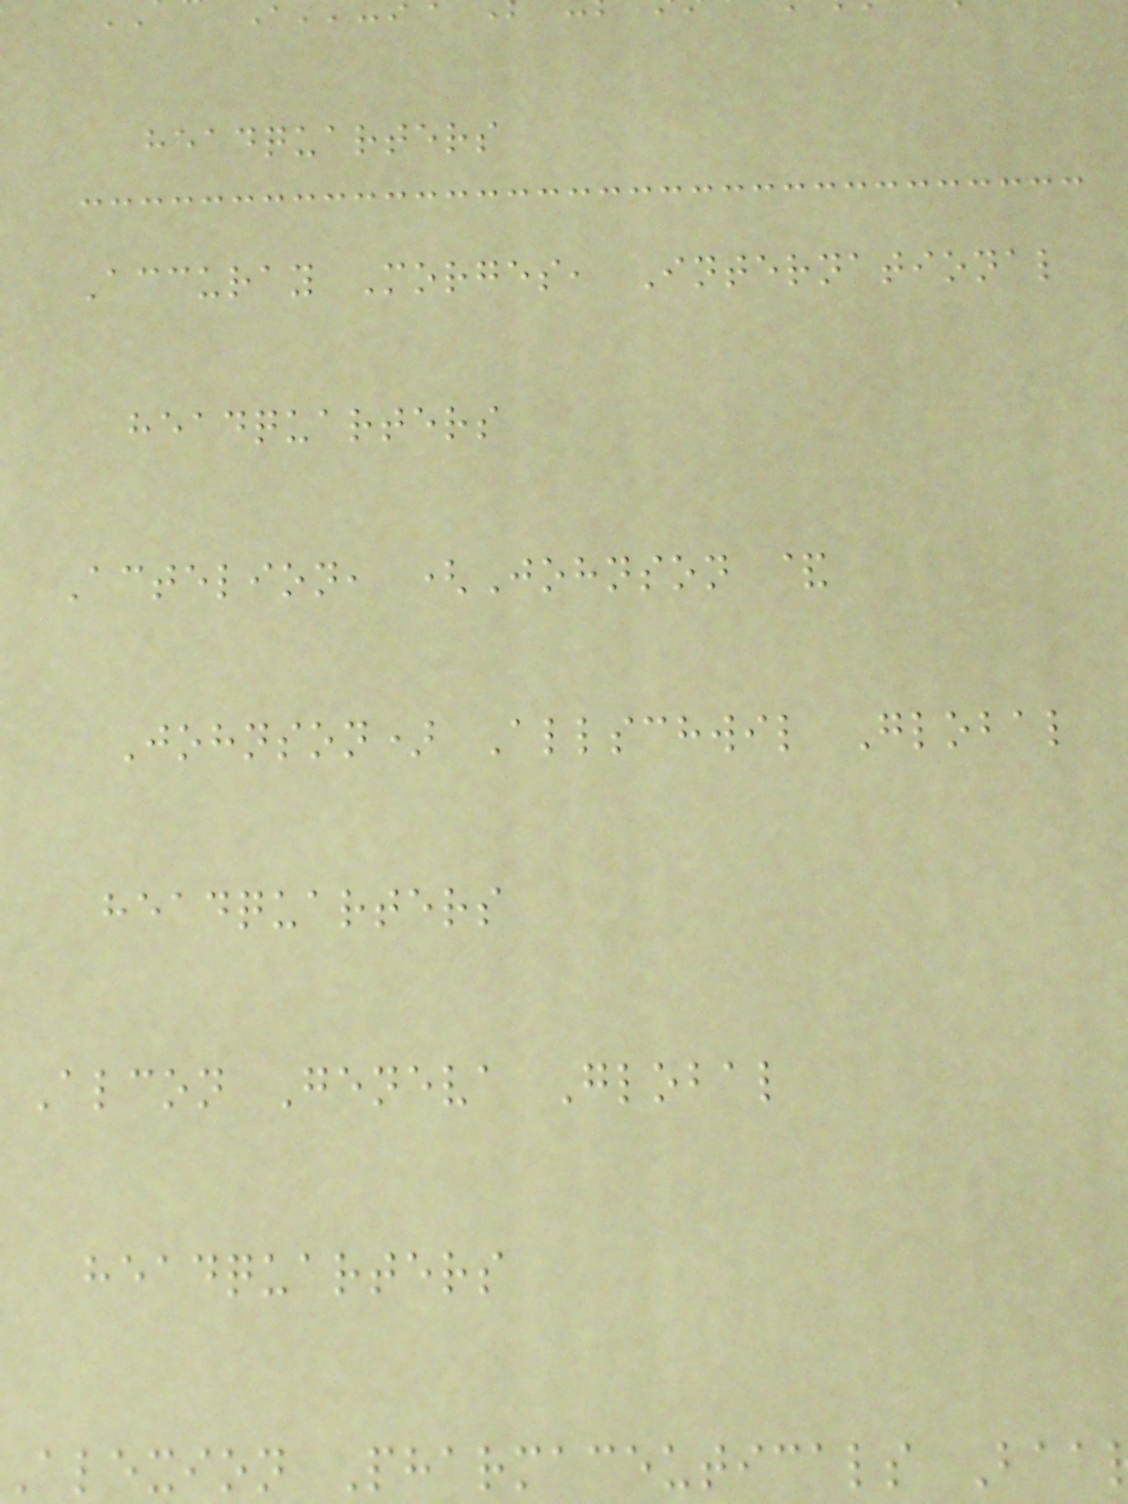headquarters
Accuray Morges, International
headquarters
Actelion, (Johnson &
Johnson) Allschwil Global
headquarters
Alcon Geneva Global
headquarters
Alexion Pharmaceuticals Baa
